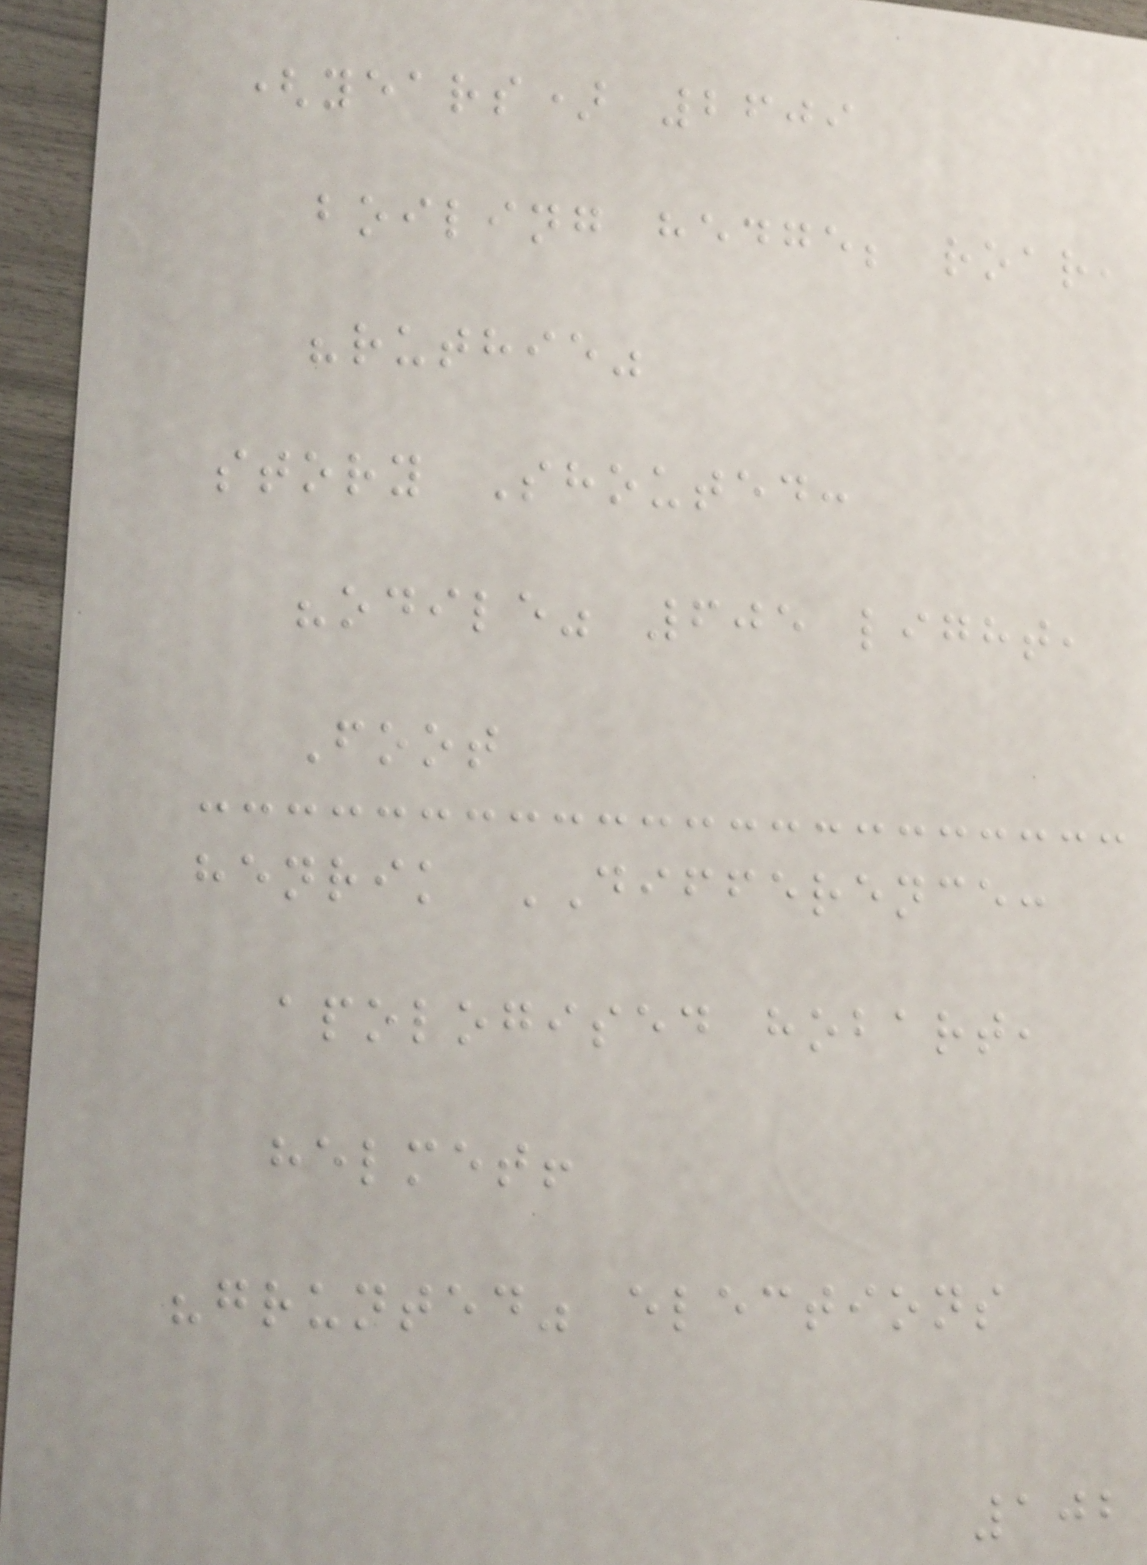(years) 2609
boiling hedge; roar,
"ruthie"
story Shouted:
"odile" 605 light,
Foot
henrik DIFFERENCE:
apologised hobart,
helmet!
"grunted" elections
102
